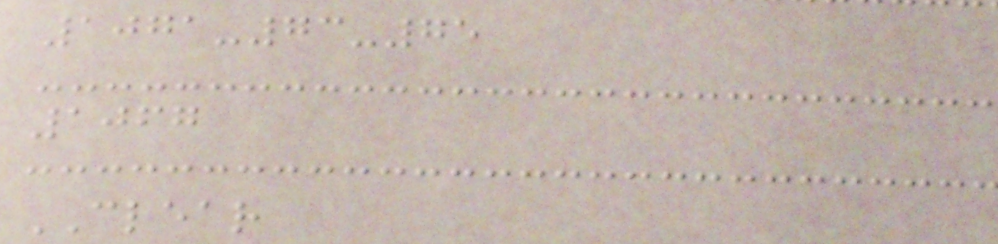1071-73-75
1067
CLEAR
